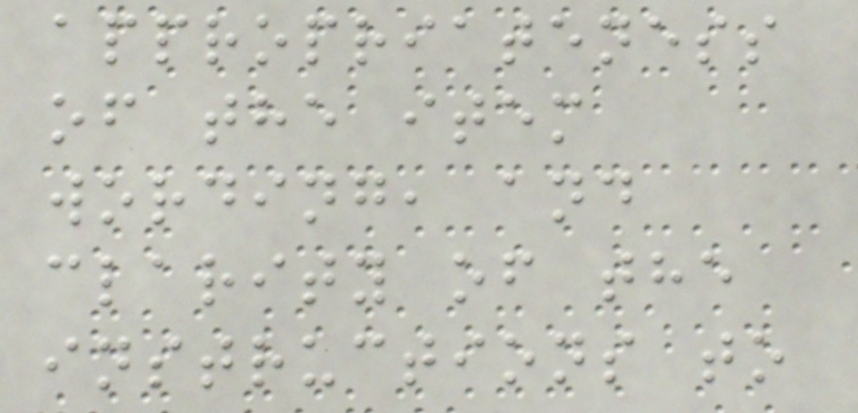appropriateness
of the item
wording, and
clarity of the
instructions to
